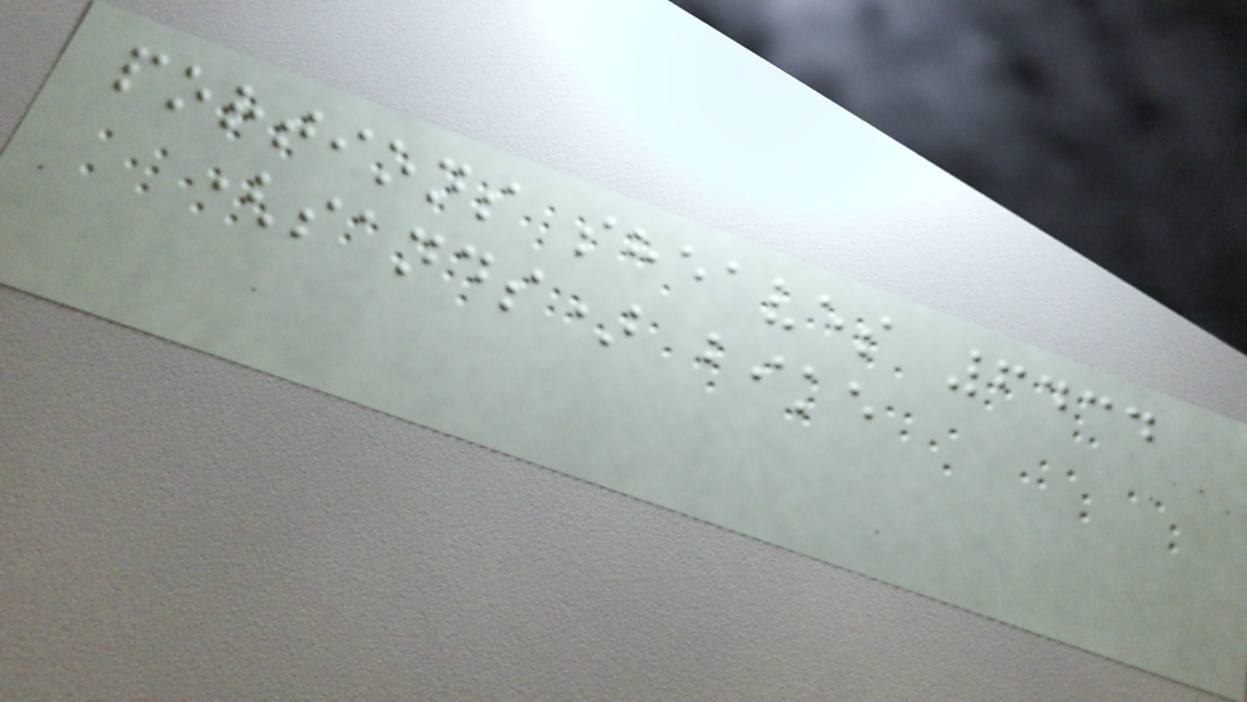portions sheaves 6434
(sands) bike
